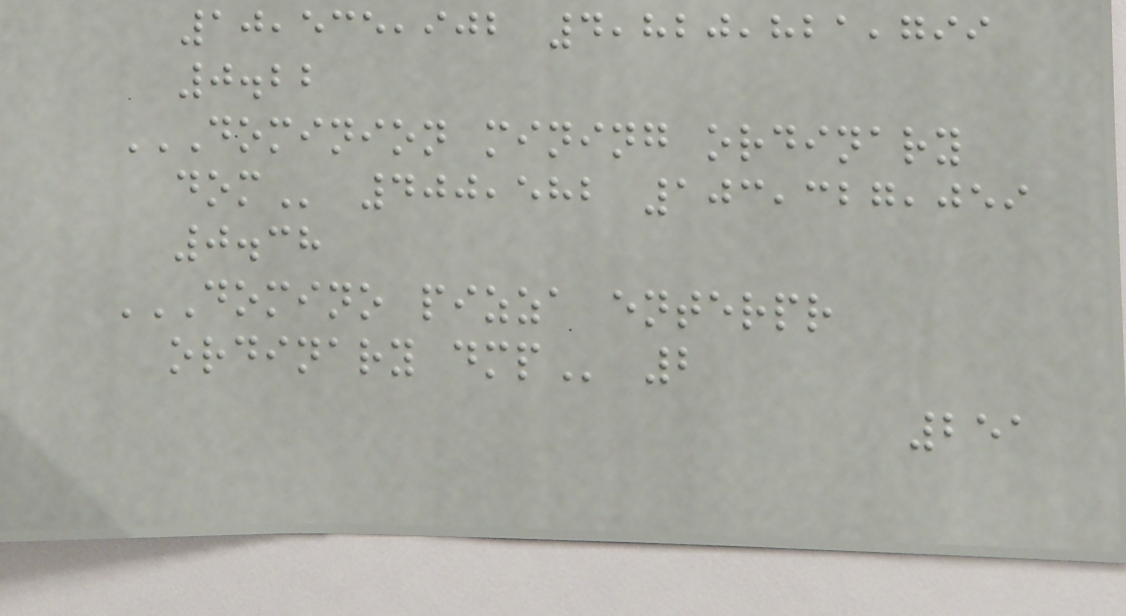10,535,902 4,820,821,799
0.22
DOMINION MINING ORDINARY
DOM 400,582 103,327,059
0.38
DOMINO PIZZA ENTERPR
ORDINARY DMP 2
251
